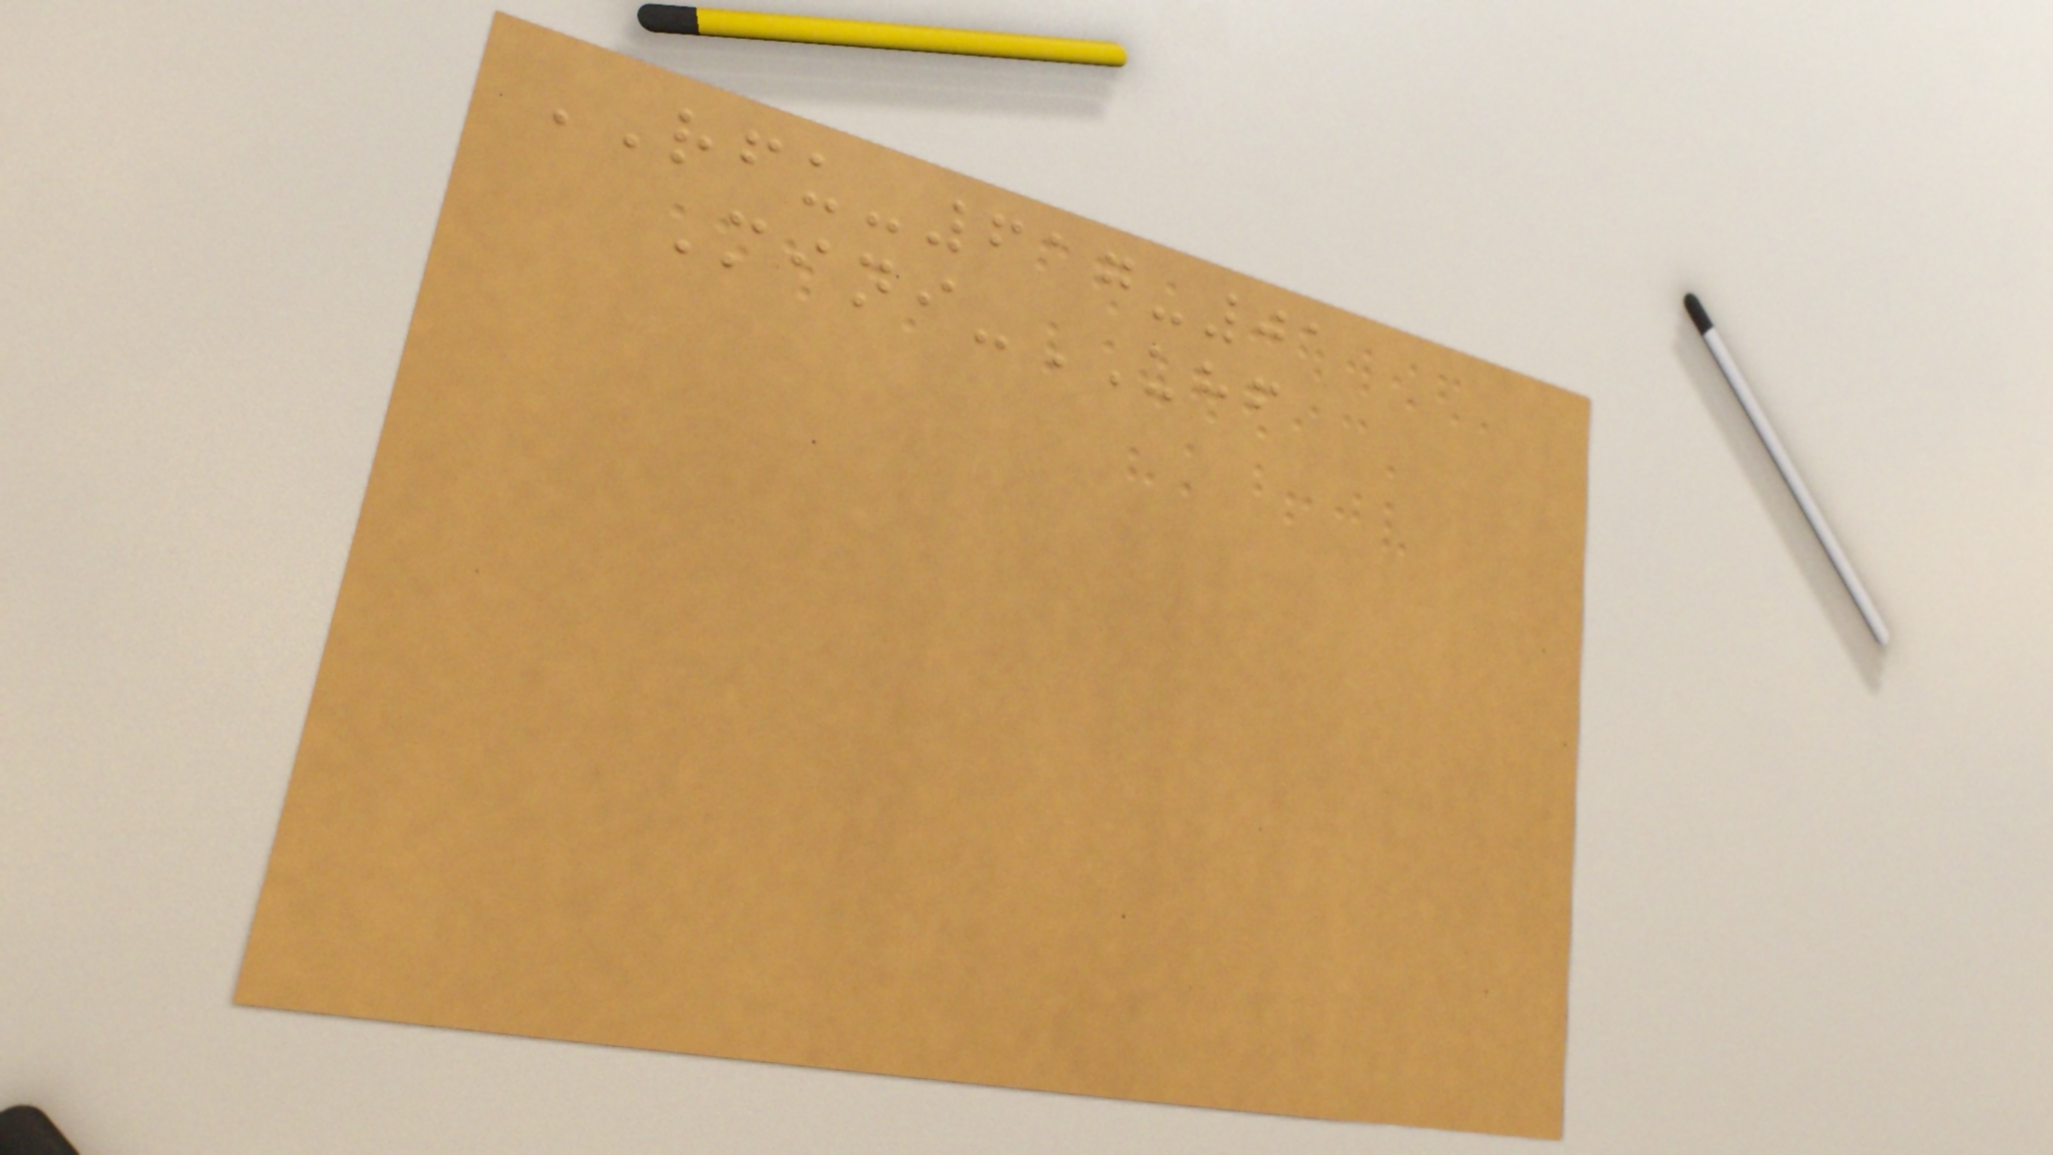RFU-617-01
Mini-UHF
